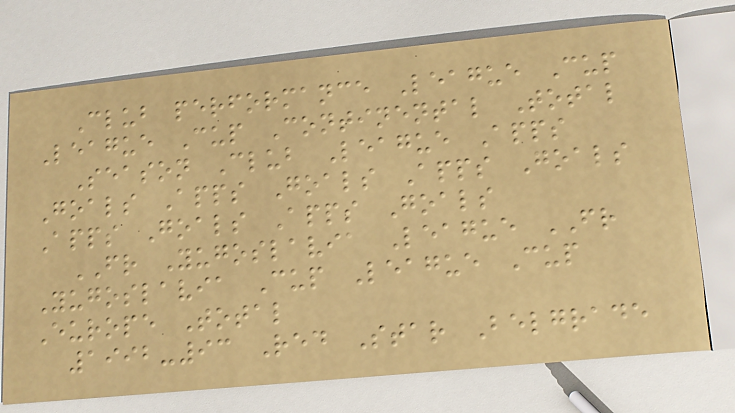Club performance League Cup
League Cup Continental Total
Season Club League Apps
Goals Apps Goals Apps Goals
Apps Goals Apps Goals
FR Yugoslavia League FR
Yugoslavia Cup League Cup
Europe Total
1992-93 Red Star Belgrade
